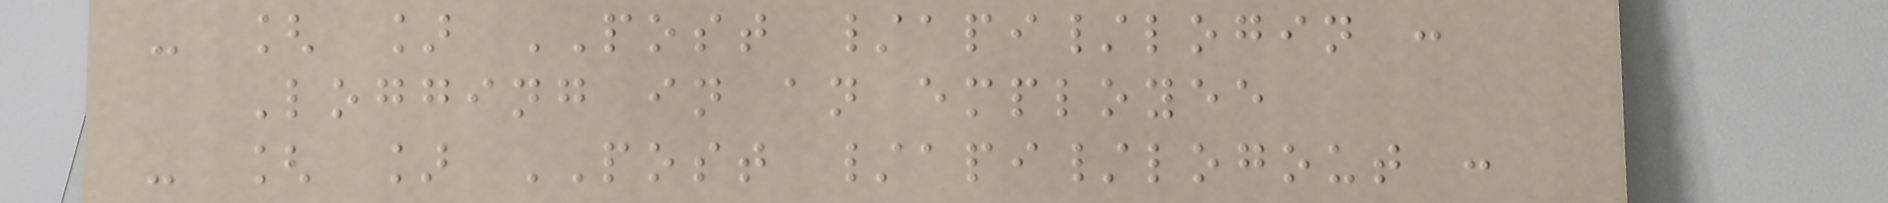- [ ] POST /api/login :
Logging in an employee
- [ ] POST /api/logout :
